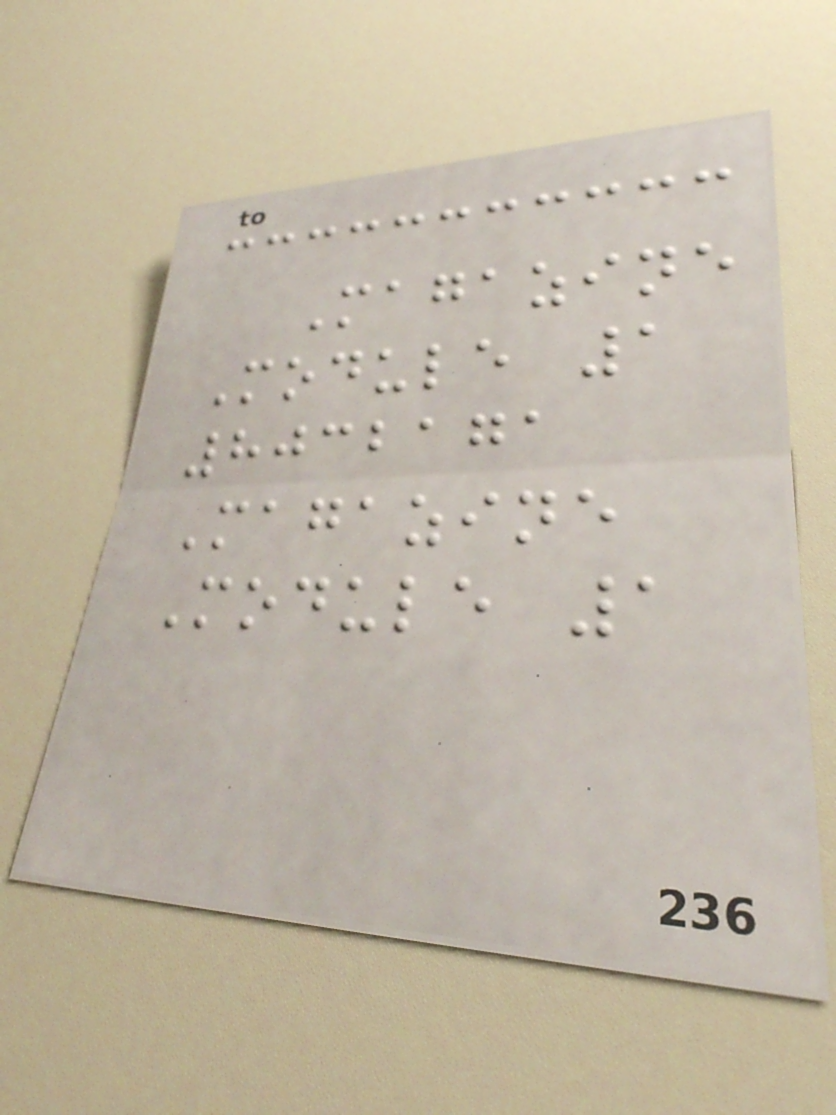Magazine
Module 1
8032171
Magazine
Module 1
